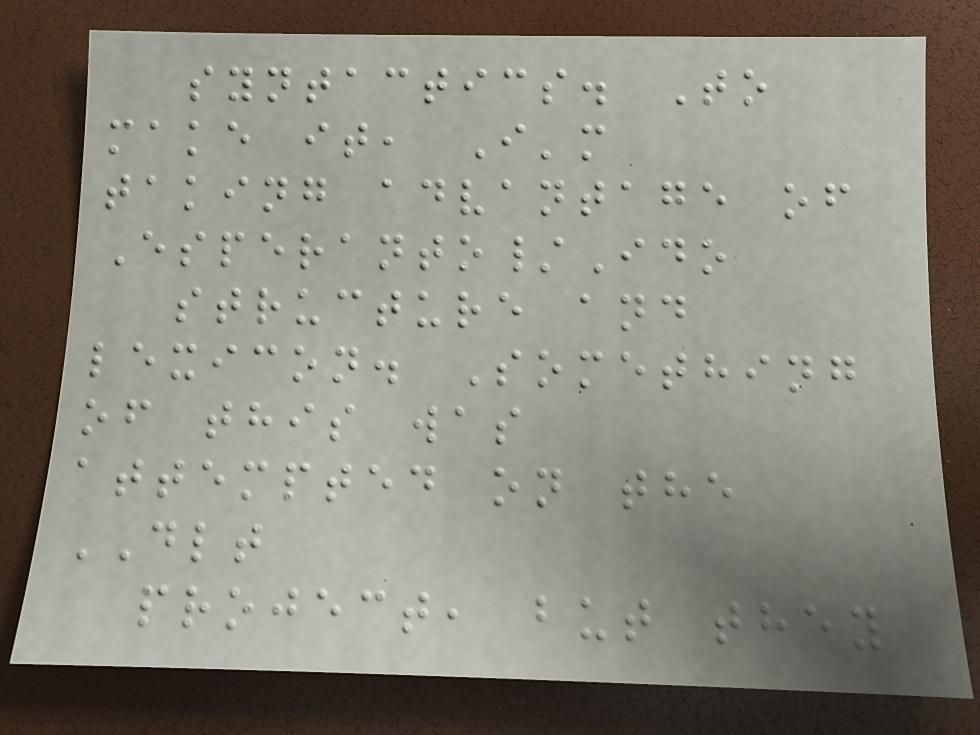syntactics. To
make it, I'm
taking advantage of
Esperanto/Ido
structure and
lexicon. Something
of this was
attempted on the
DLT
project, but they
